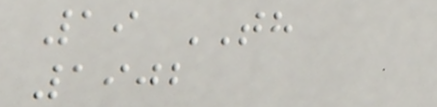19 TH
1902
